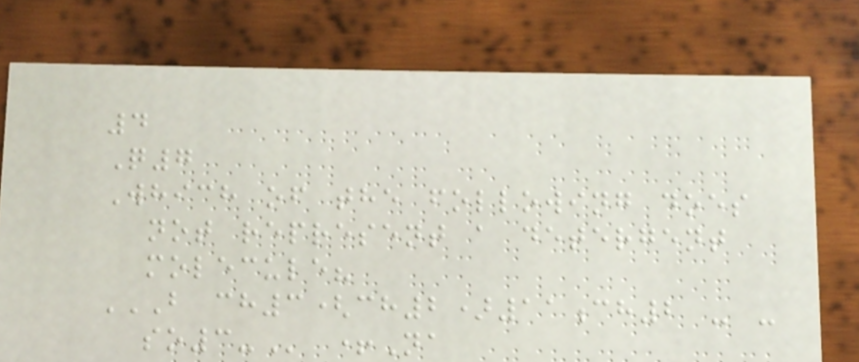4
Q7
Which of the following does
not represent a detergent
molecule?
B CH3(CH2)11CH2 - -
SO3- +Na
